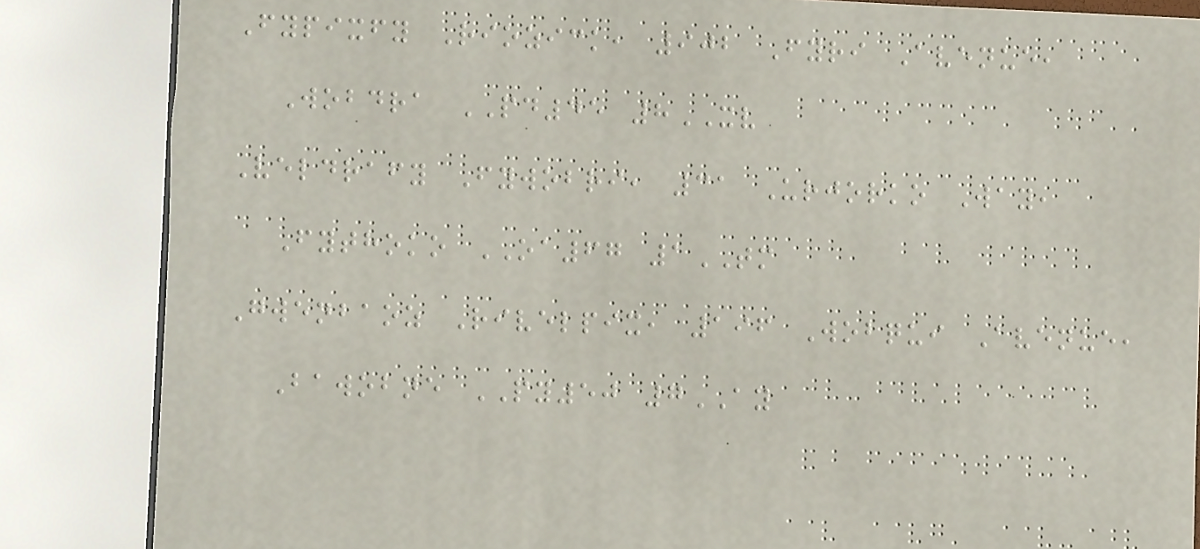Fypixfy Riozick, 902 Fyri Avenue,
Wobdra PD45 8XV
Veldrafy Fywobri, 31 Urjorko Way,
Fythoko OA67 1TM
Gwenbaoz Rivelpix, 196 Wobqui Avenue,
Bawobne PY50 7AY
